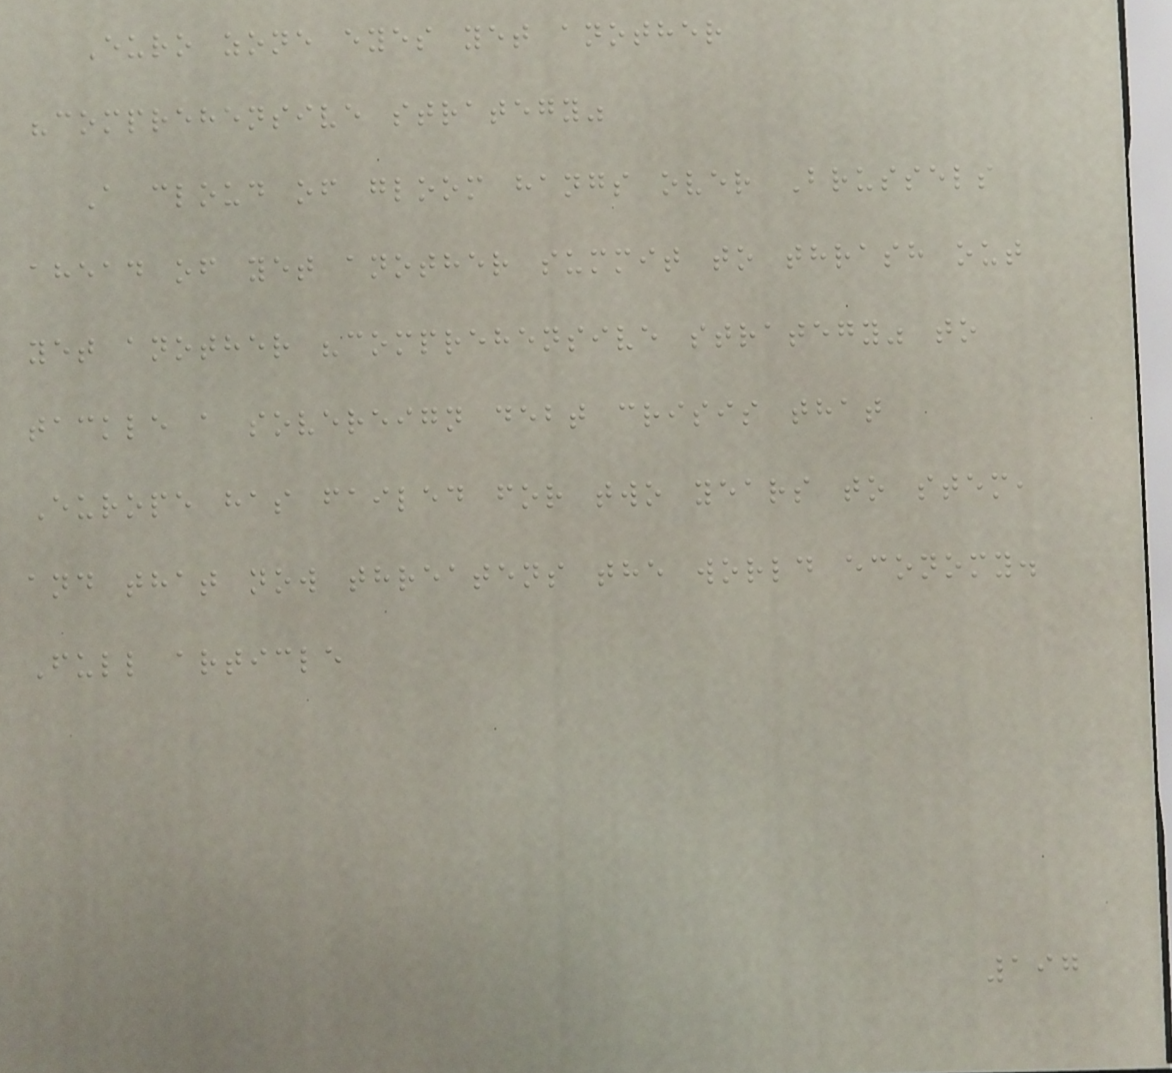Euro zone eyes yet another
"comprehensive strategy"
A cloud of gloom hangs over Brussels
ahead of yet another summit to thrash out
yet another "comprehensive strategy" to
tackle a sovereign debt crisis that
Europe has failed for two years to stem,
and that now threatens the world economy.
Full article
197
